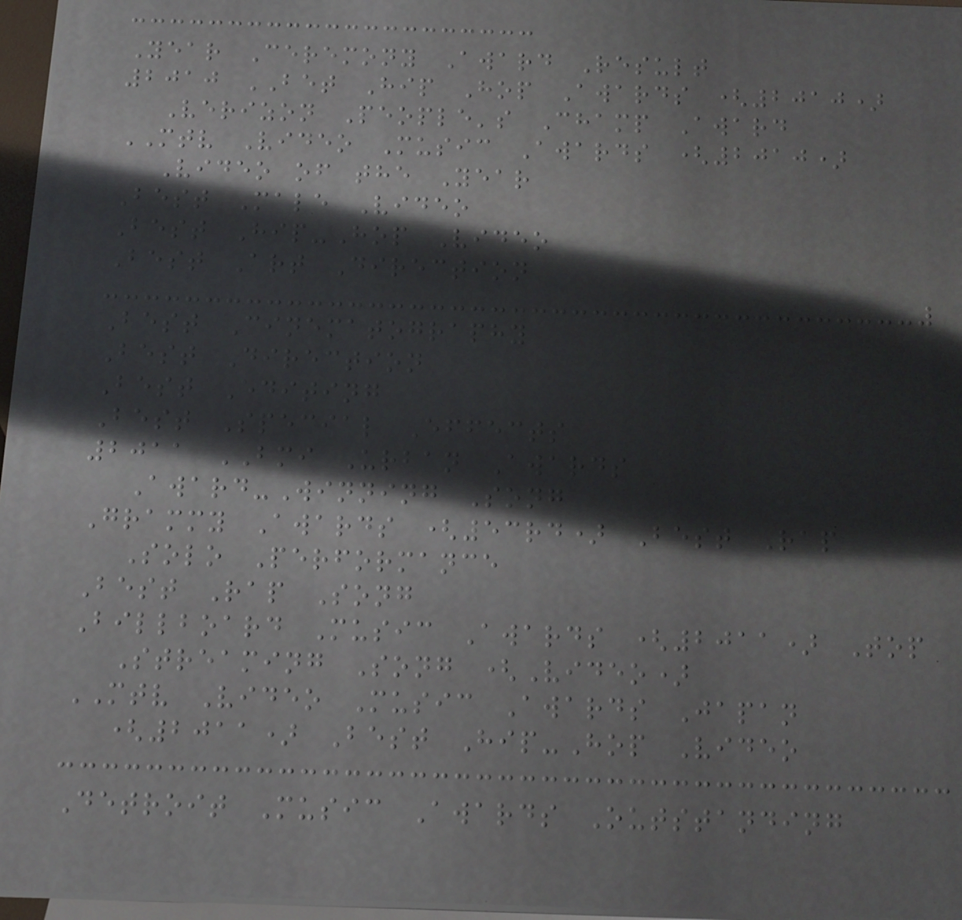Year Ceremony Award Result
2010 BET Hip Hop Awards (2010)
Verizon People's Champ Award
MTV Video Music Awards (2010)
Video of the Year
Best Male Video
Best Hip-Hop Video
Best Art Direction
Best Cinematography
Best Direction
Best Editing
Best Special Effects
2011 BMI Urban Awards
Award-Winning Song
Grammy Awards (53rd) Best Rap
Solo Performance
Best Rap Song
Billboard Music Awards (2011) Top
Streaming Song (Video)
MTV Video Music Awards Japan
(2011) Best Hip-Hop Video
Detroit Music Awards Outstanding
